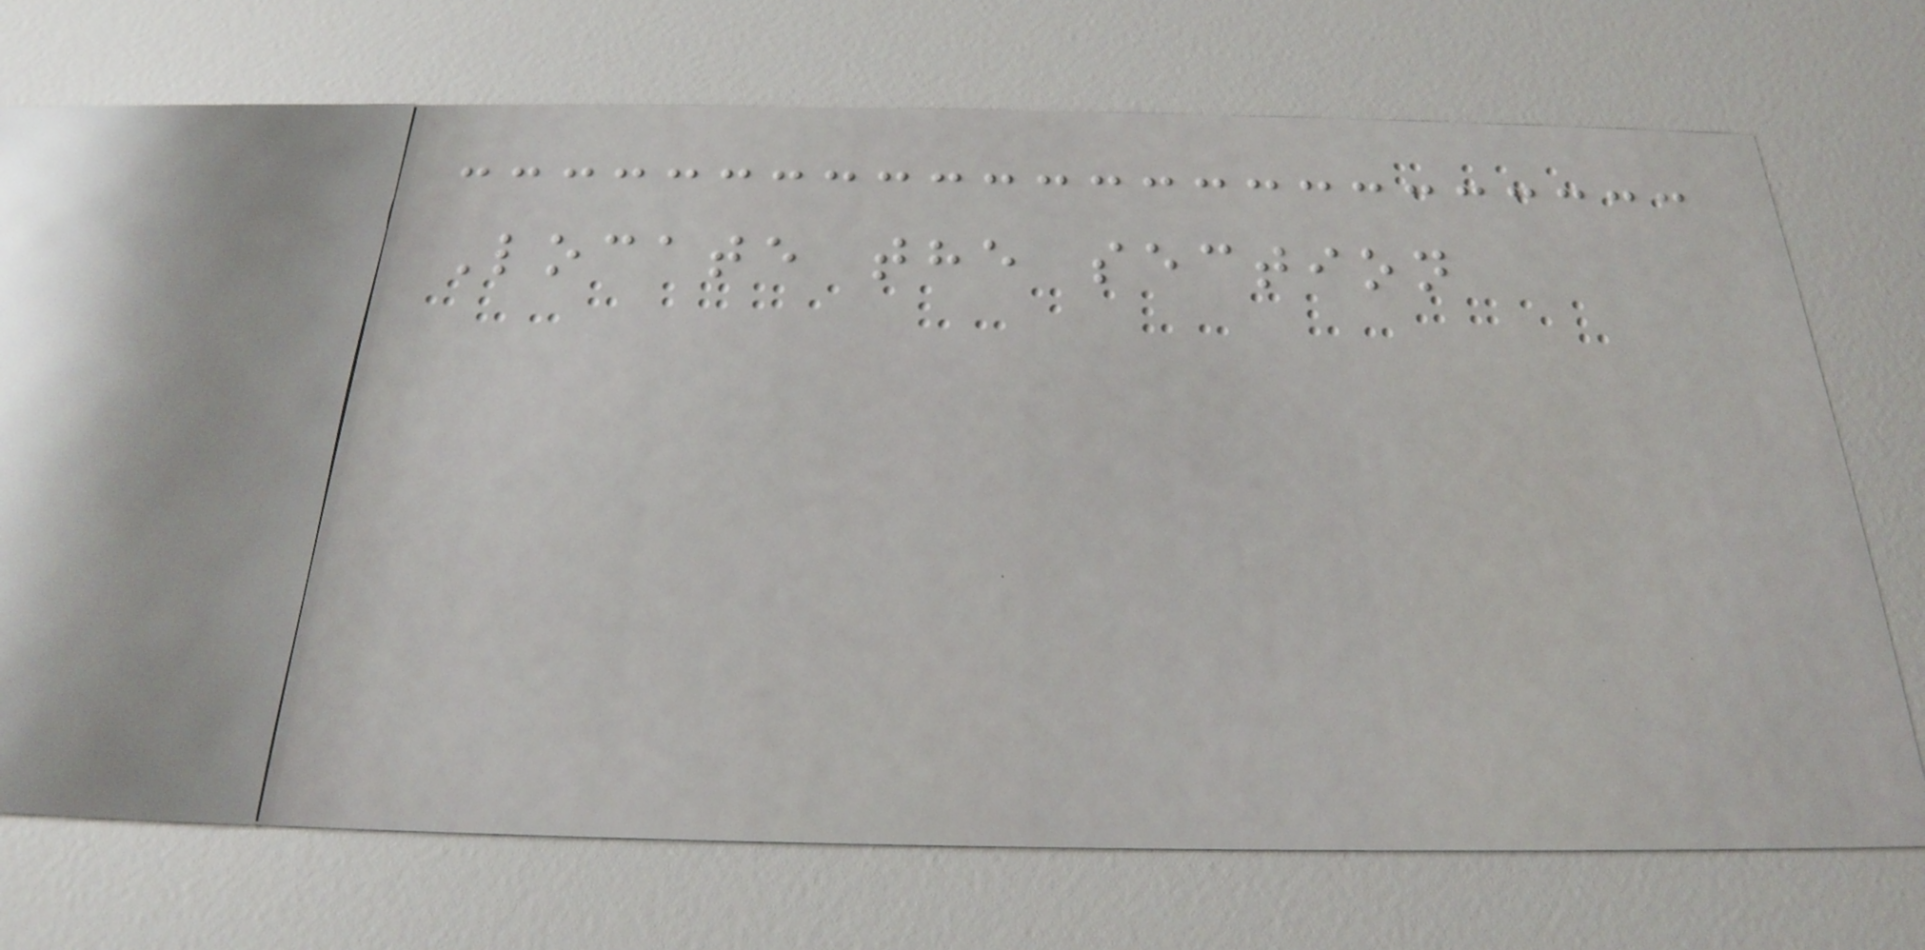Locate the section
